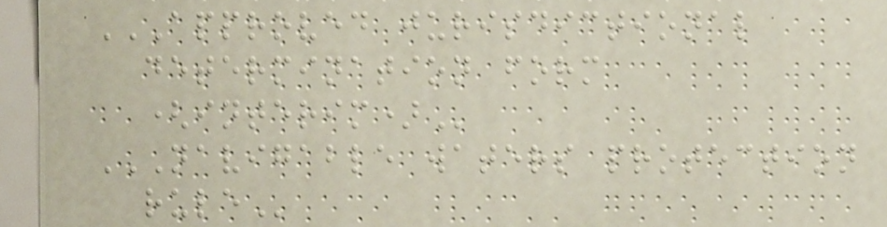APPROVED JURISDICTIONAL
DETERMINATION FORM
(INTERIM)
NAVIGABLE WATERS PROTECTION
RULE
